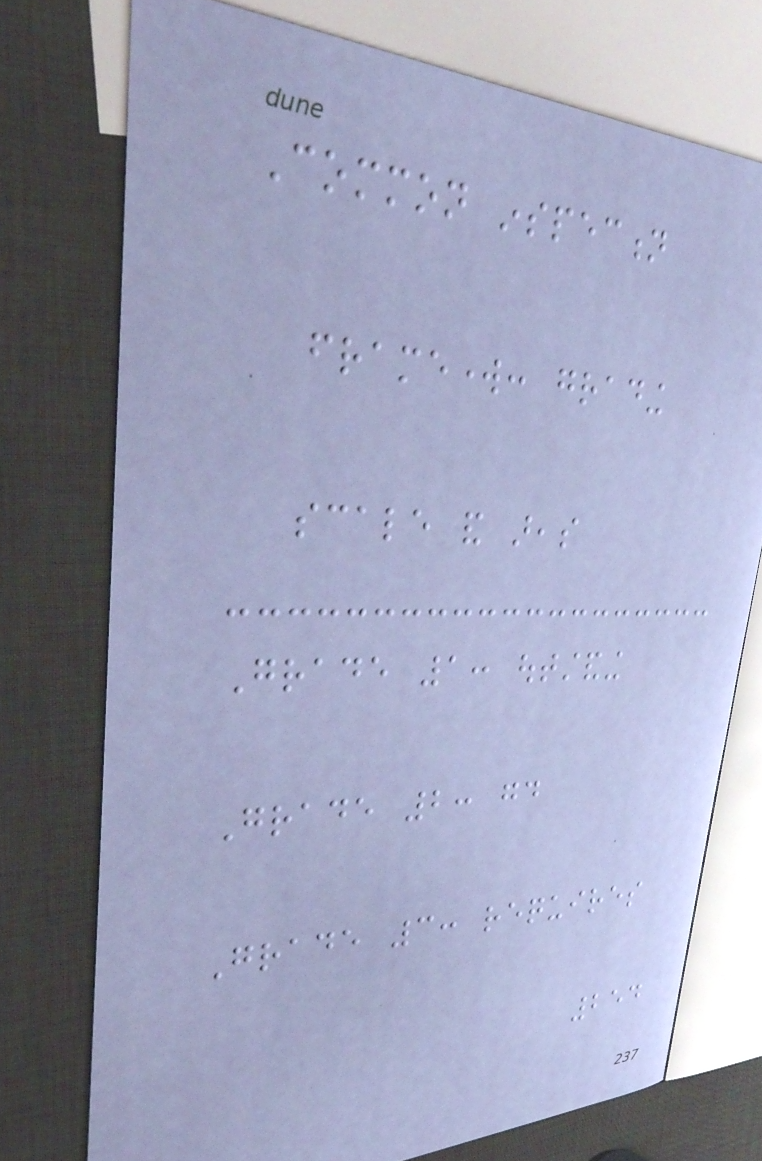Common inspection
framework: grading
scale and areas
Grade 1: outstanding
Grade 2: good
Grade 3: requires
254
